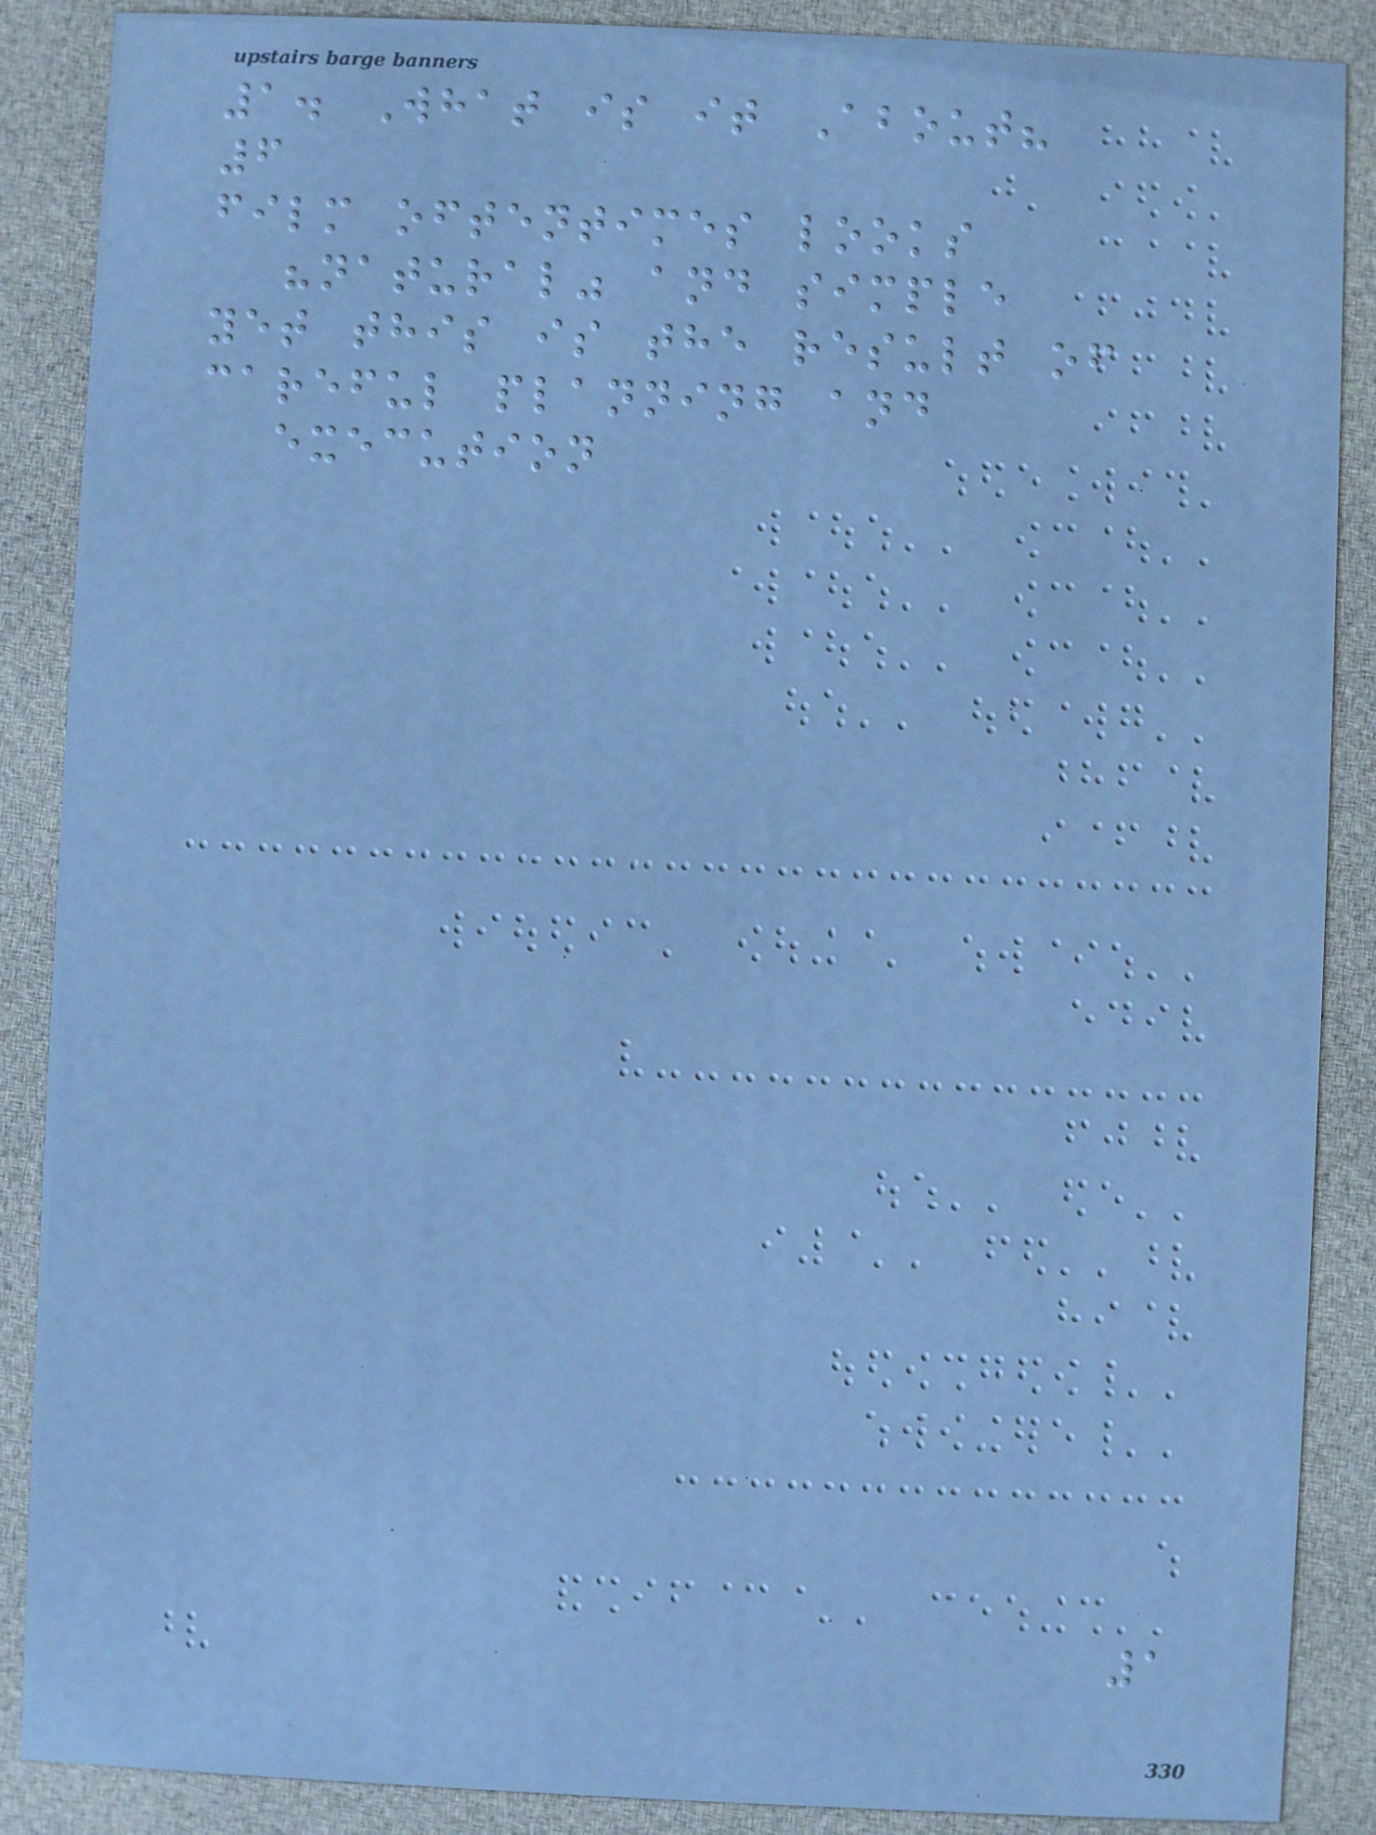1. What is it About?
6
film oftentimes looks
"natural" and simple
yet this is the result of
careful planning and
execution
1
